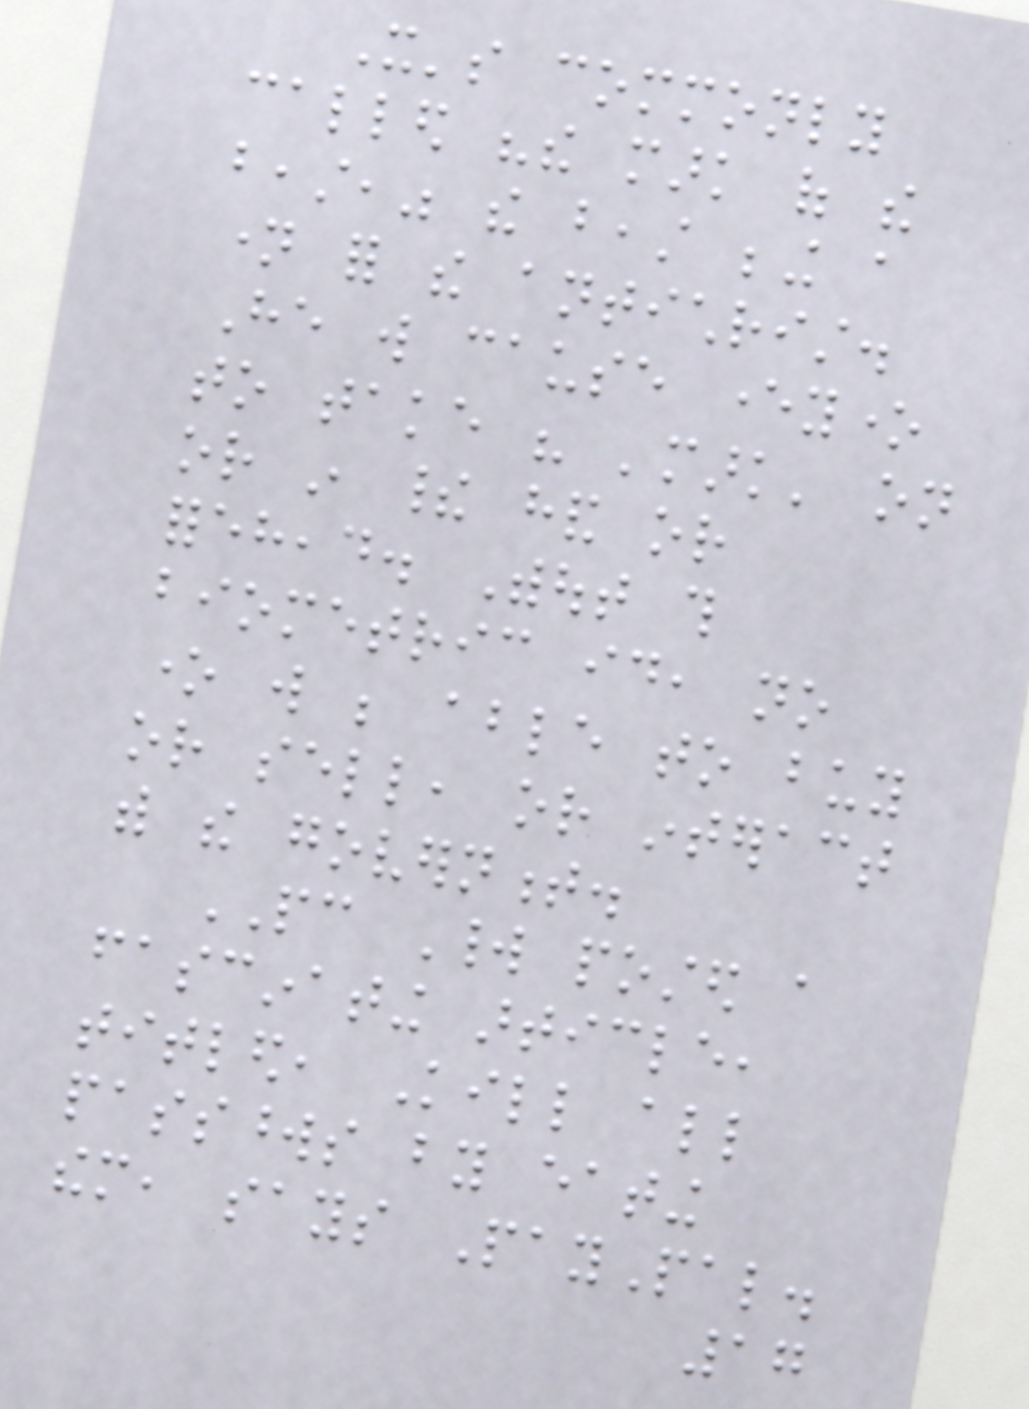It's commonly
called "the mark of the
beast," the beast being a
name for the antichrist.
He will cause everyone
to take his 'mark' on
or in their hand or
forehead. Without this
biometric id, no
one will be able to buy
or sell, or interact
with the government.
PC World posted a
fascinating article,
titled, Kill all
passwords by eating
them, says PayPal.
17
